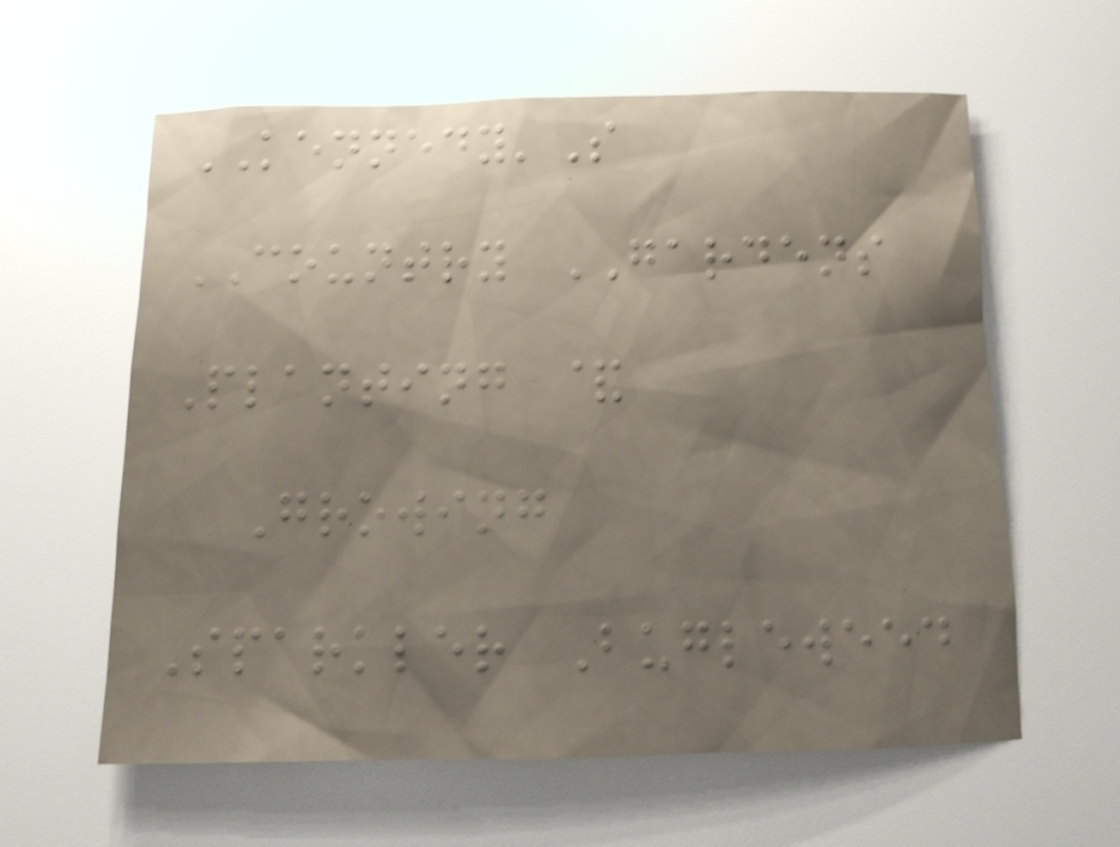KENNEDY'S
COUNTRY GARDENS
Planting &
Growing
Sparkler Bugleweed
